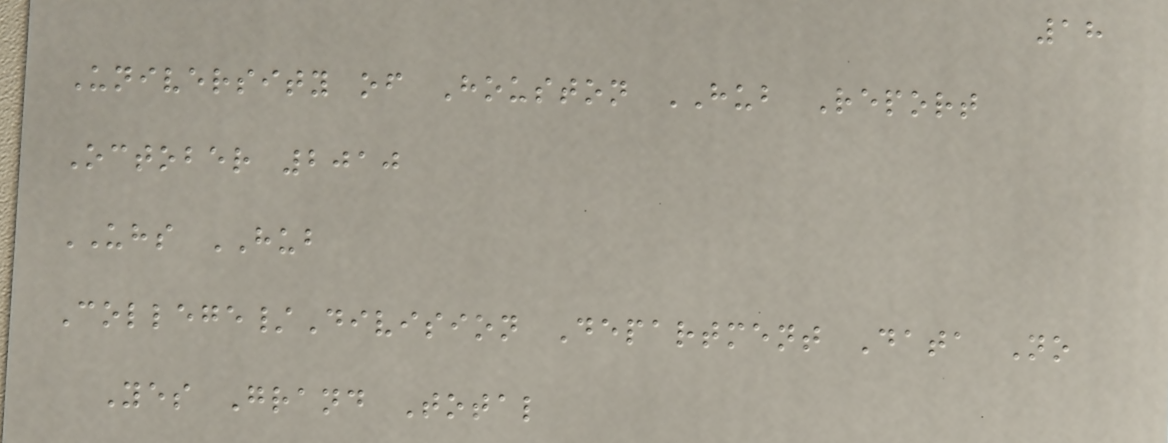18
University of Houston HUB Report
October 2010
UHS HUB
College/Division Department Data No
Yes Grand Total
